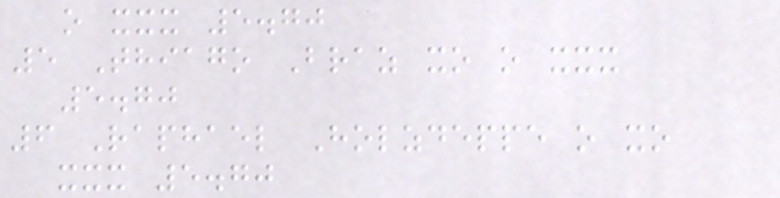o xxx 5.70
5 Thiago Braz xo o xxx
5.70
6 Raphael Holzdeppe o xo
xxx 5.70
